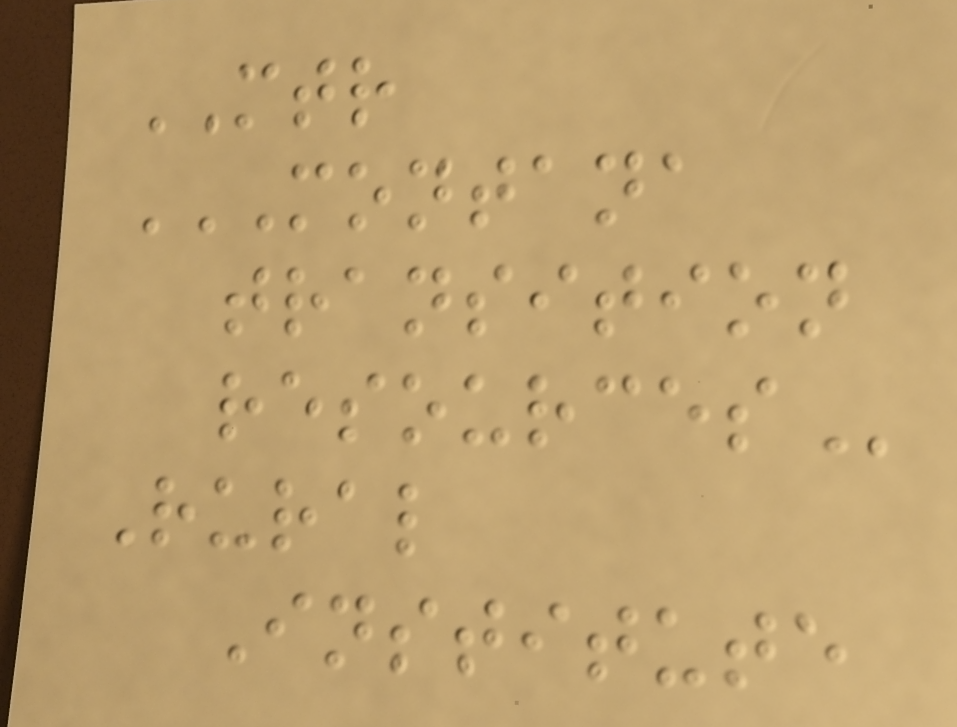MTR
MONTANA
TRANSITION
RESOURCES
Rural
Institute
